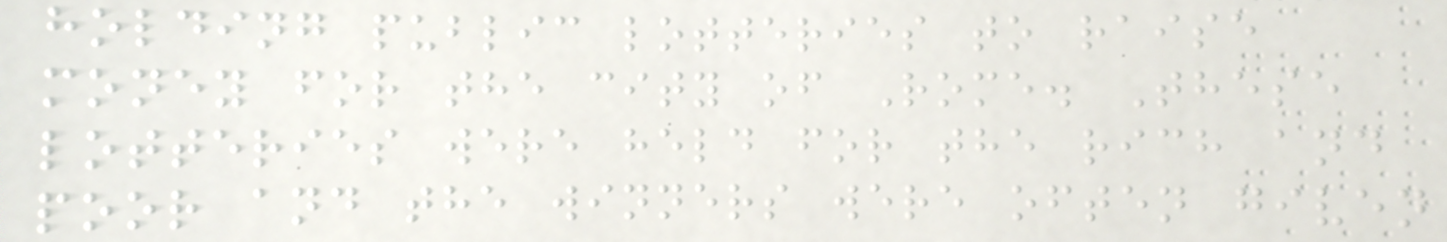holding public lotteries to raise
money for the city of Rome. These
lotteries were held for the rich and
poor and the winners were often given
